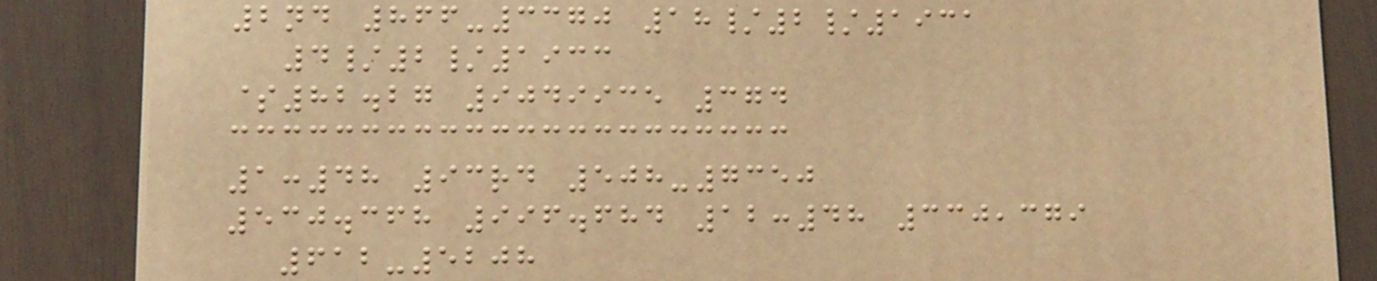2nd 866-3370 18/2/1931
4/2/1933
$82.27 9049935 374
1:48 93rd 508-7350
530.368 996.684 12:48 330,379
612-5208
